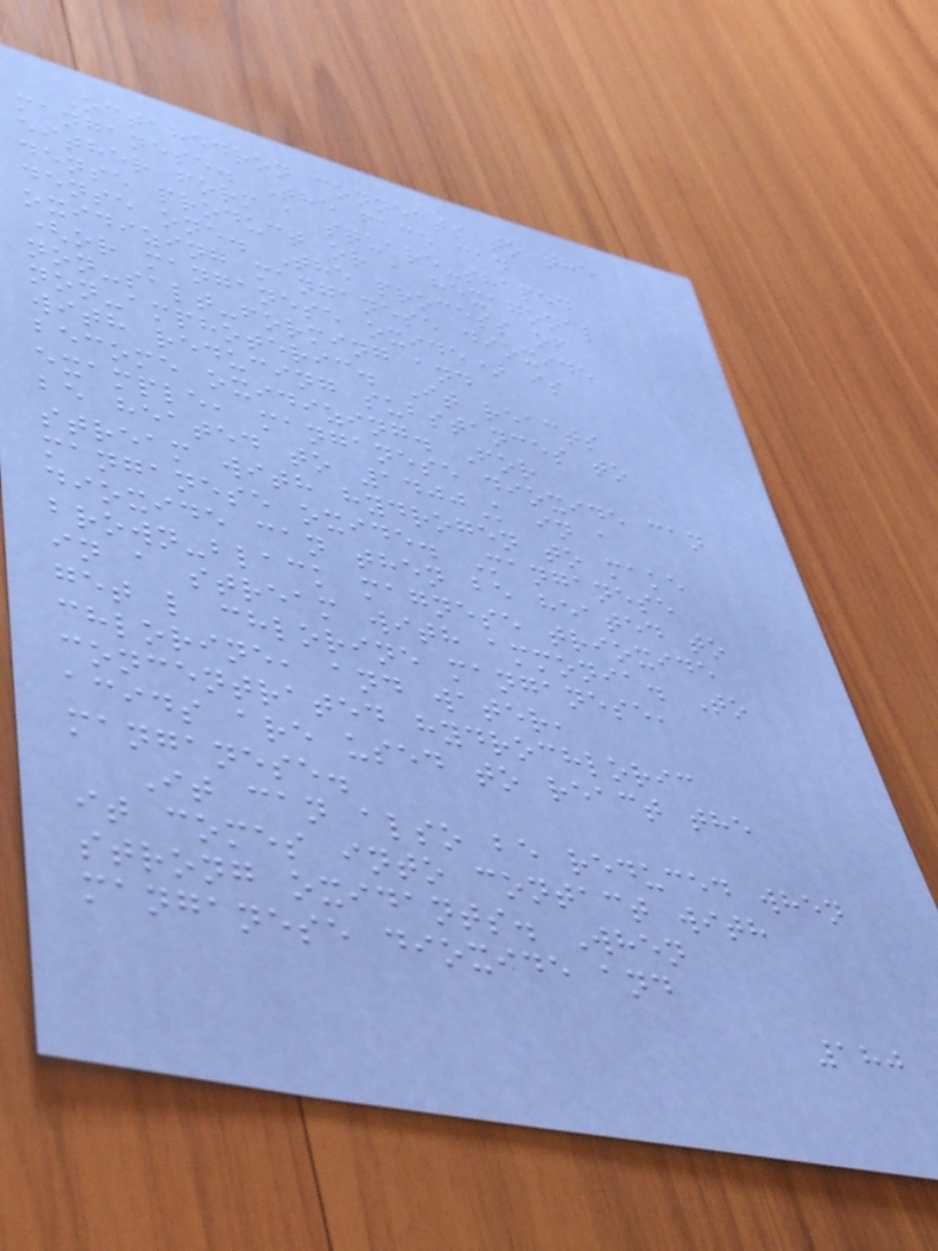Octahedron connects to the
manganese. The face can
either form a square-shaped
dense product or a hexagonal
dense one. The process of
oxidizing manganese dioxide
(or manganese oxide) is
non-salt-forming and
non-amphoteric. It reacts
with reducing substances to
become oxidizing. For
example, manganese dioxide can
be heated to 1400K in a
stream with hydrogen to make
manganese oxide. Manganese
dioxide can then be heated to
brown-black magnese trioxide
in a stream with ammonia. To
get l chlorine manganese,
chlorine, and water,
concentrated hydrochloric
acids are used to react the
manganese.
It can also be reduced when
it comes into contact with
strong oxidants. When
manganese dioxide and
180
